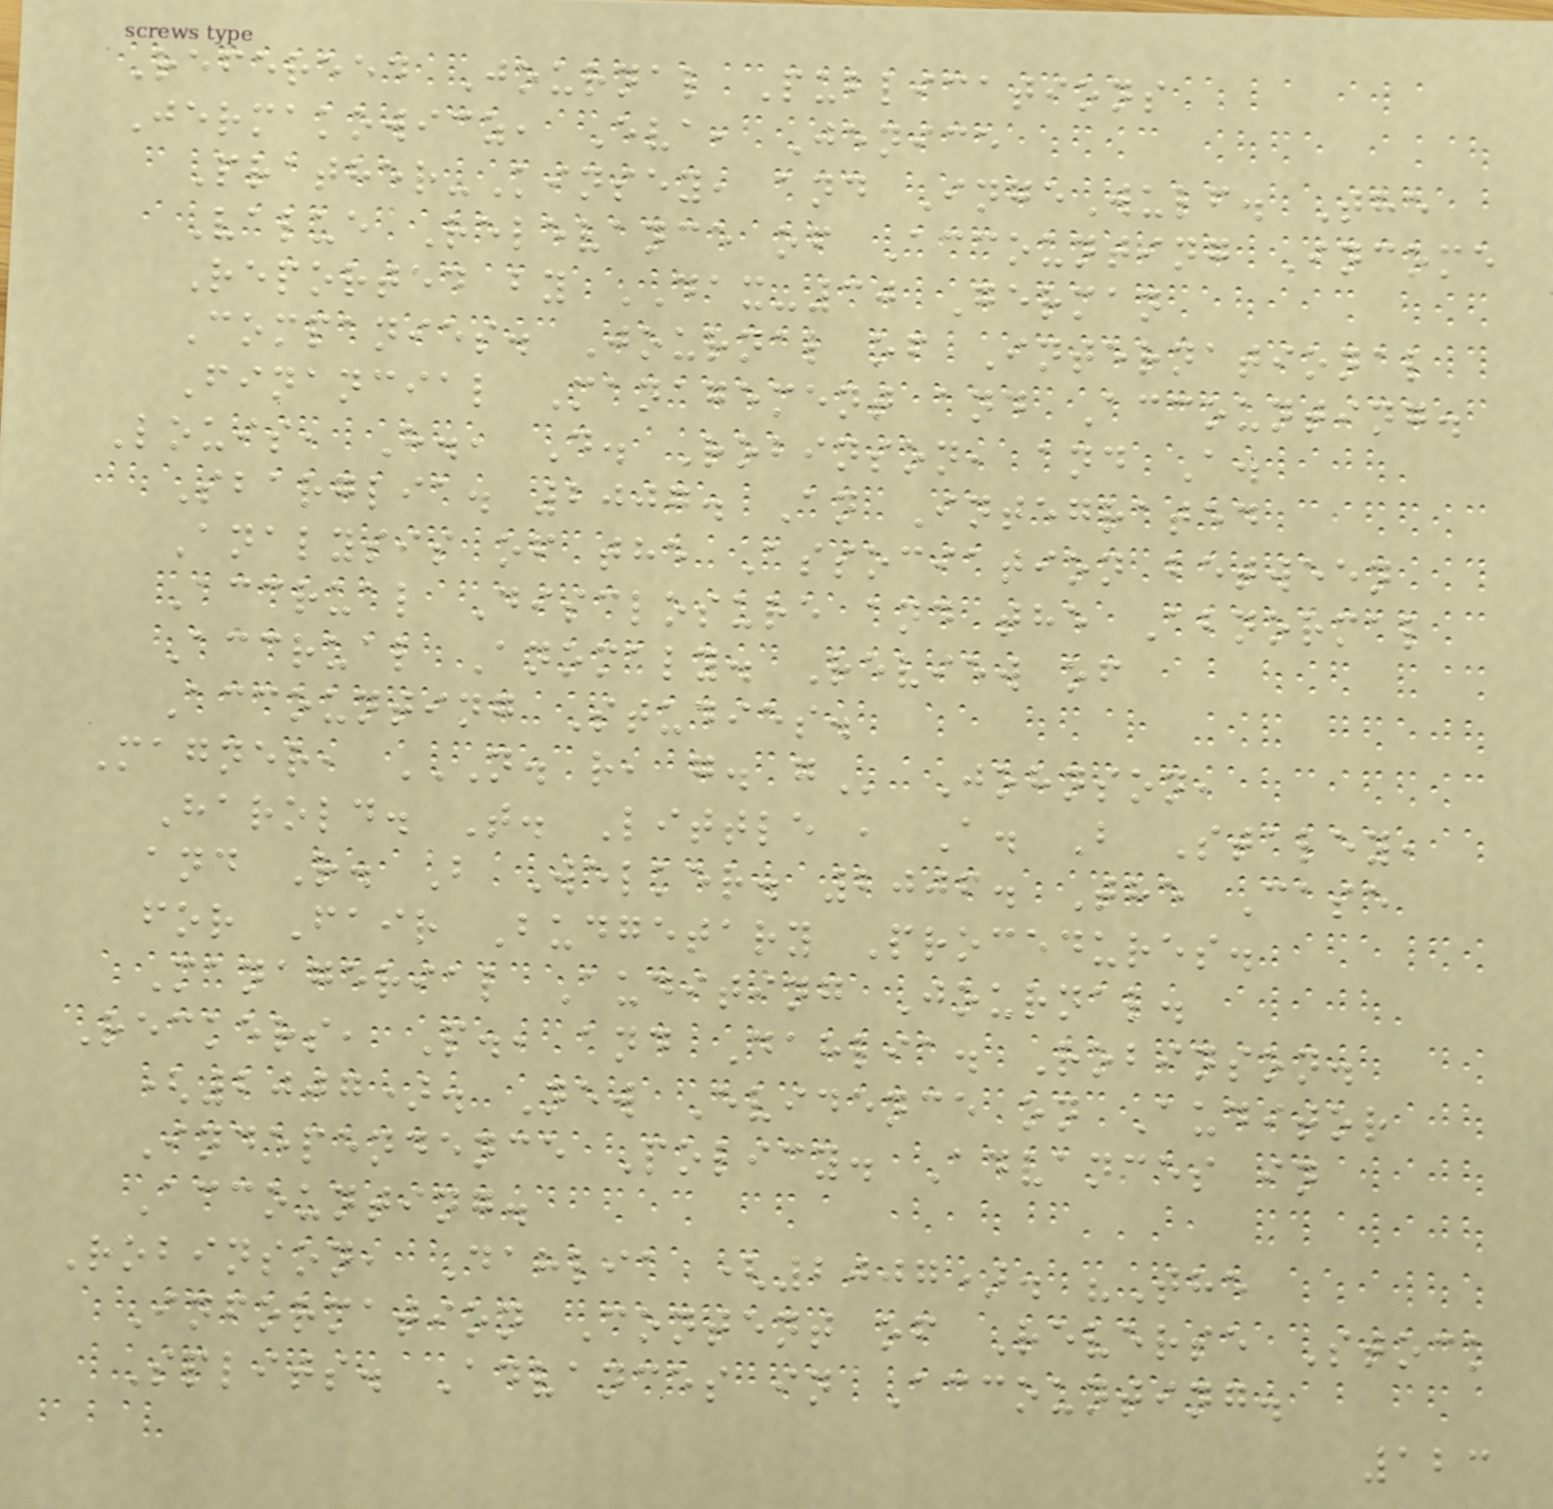Refereed Journal Publications
Jermakowicz, Eva, Jenice
Prather-Kinsey, and IngeWulf. The
Value Relevance of Accounting Income
Reported by DAX-30 German
Companies. Journal of International
Financial Management and Accounting.
Louis, H., D. Robinson, and A.
Sbarglia. 2007. An Integrated
Analysis of the Association between
Accrual Disclosure and the Abnormal
Accrual Anomaly. Review of
Accounting Studies.
Magner, N. R, G. G Johnson,
Harold. T. Little , A. B Staley,
and R. B Welker. 2006. The Case
for Fair Budgetary Procedures.
Managerial Auditing Journal.
Reckers, P., and Dahlia. Robinson.
(2007). New Evidence on Auditor
Independence Policy. Advances in
Accounting.
Robinson, Dahlia (2007). "The
Information Content of Reverse Stock
Splits. Advances in Accounting.
123
